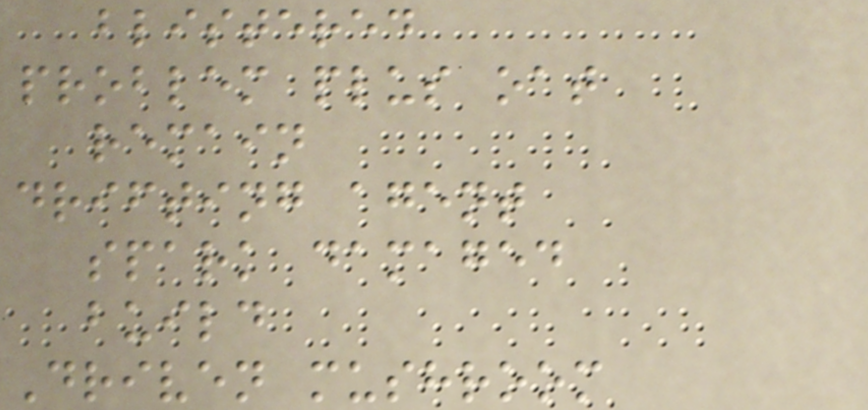blistered
problem plus oat
remain
drifting agent
spark damaged
build
Driven mushroom
